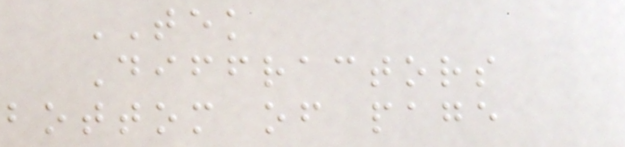TEK
Diffractors
bottom of page
